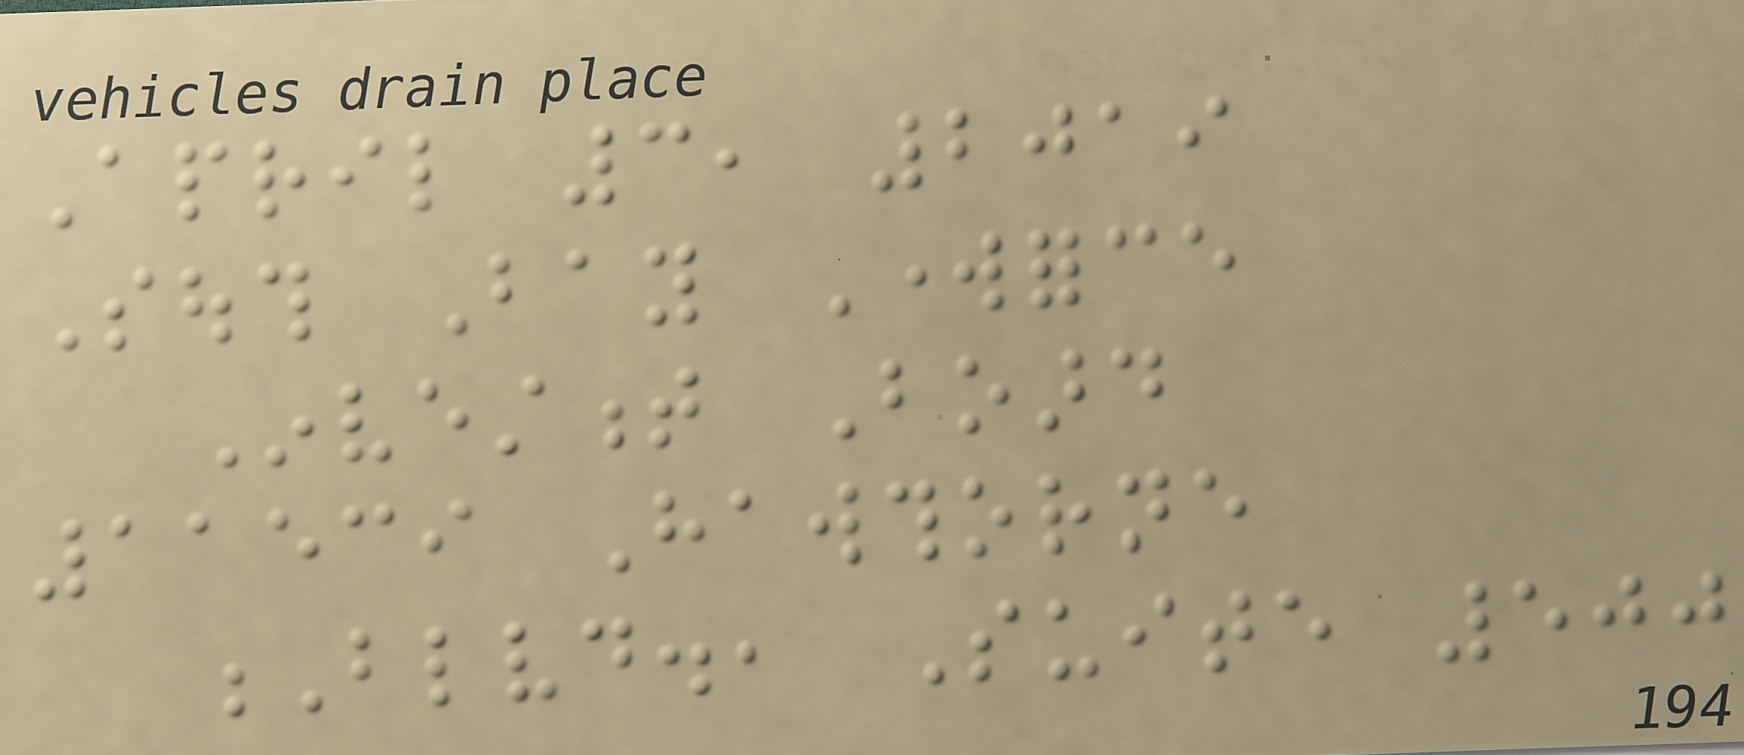April 3, 2019
South Bay Workforce
Investment Board
11539 Hawthorne
Blvd., Suite 500
